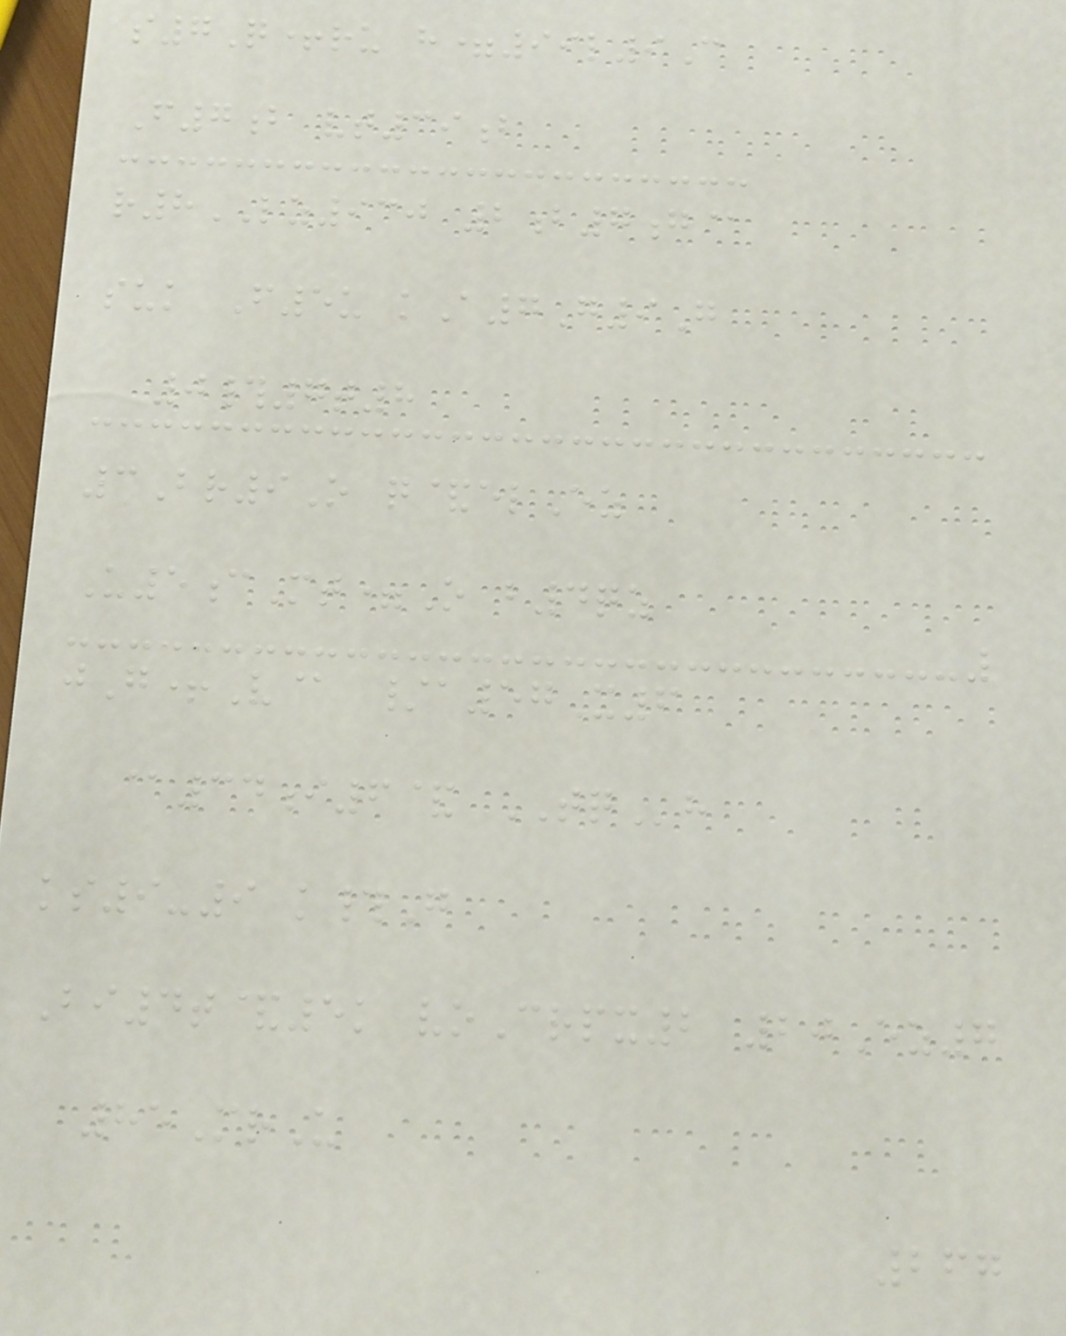s7Q+ru h=99l9C
F7b vt39b
r8LZ930 2b7g@
suk F5u kA7G9G
0#7t8
3Br9O q&elEz
U5cMt=O b4qz
jG+V@ /a57X6
@34i6& TQh
ks9-9 k#G
Bi4t&5k voCrpx2 20Ez7
85MrU
267
